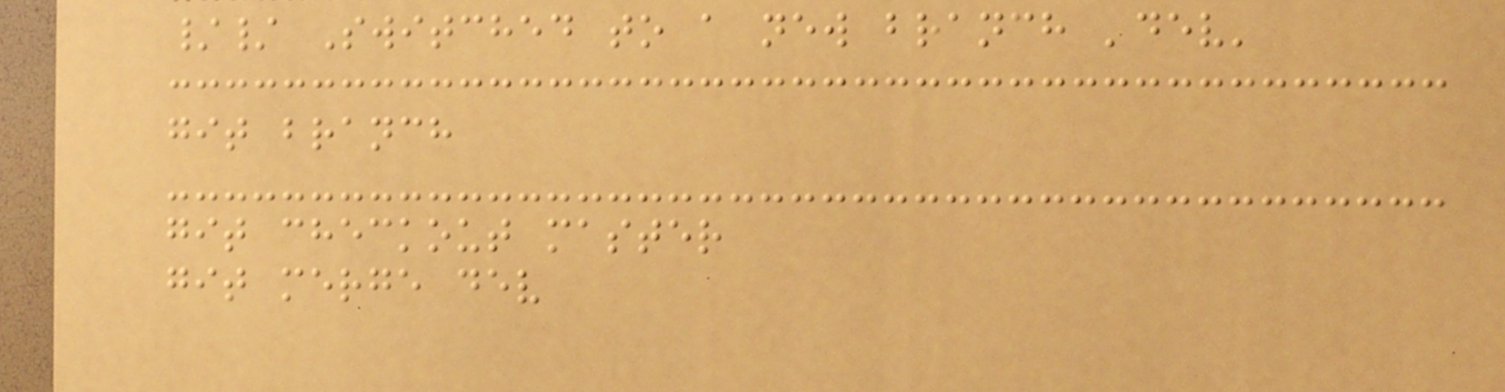// Switched to a new branch 'dev'
git branch
git checkout master
git merge dev
